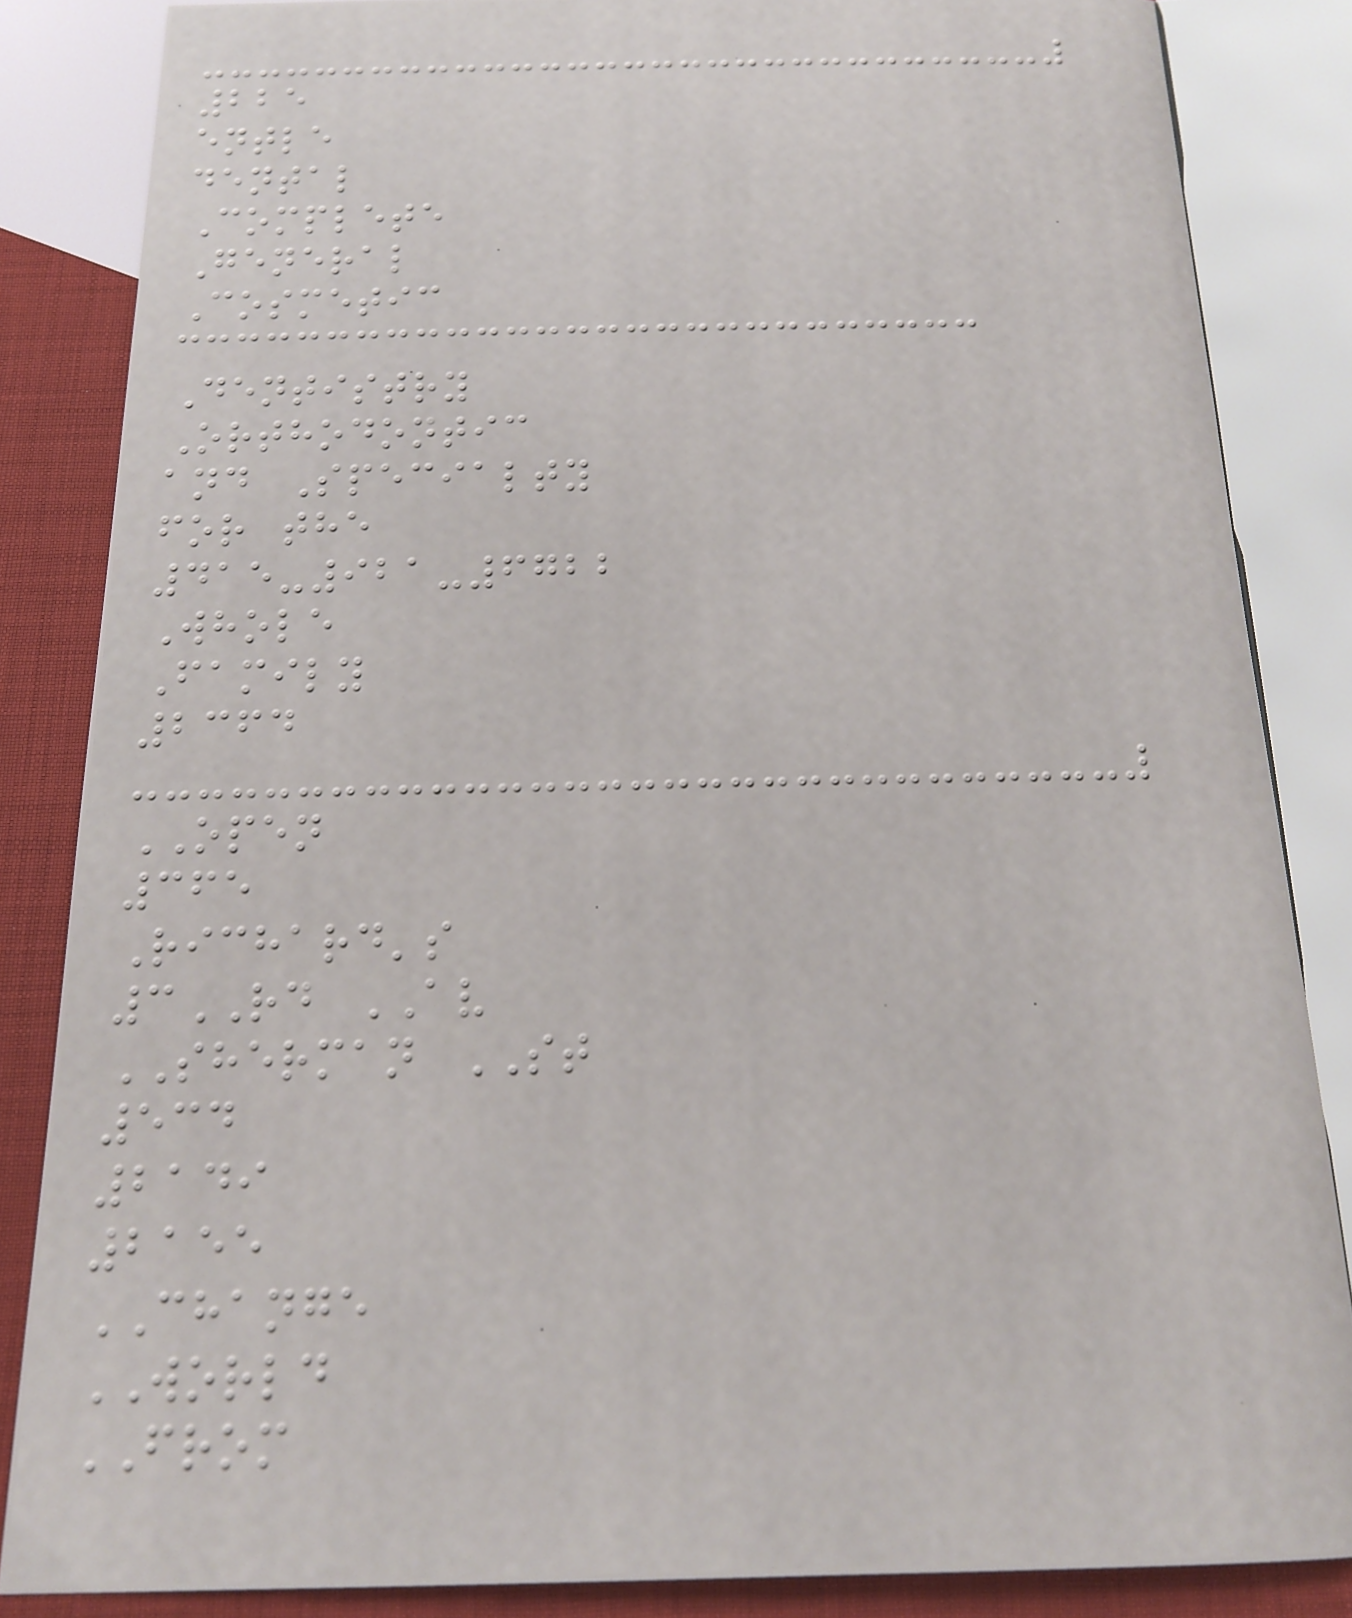225
entle
dental
Complete
General
Cosmetic
Dentistry
Orthodontic
and Specialty
for the
415-921-6722
Whole
Family
2364
OPEN
365
Richard's
3RD AV
SHERMAN ST
534
2149
2155
CHANGE
WORLD
FROM
